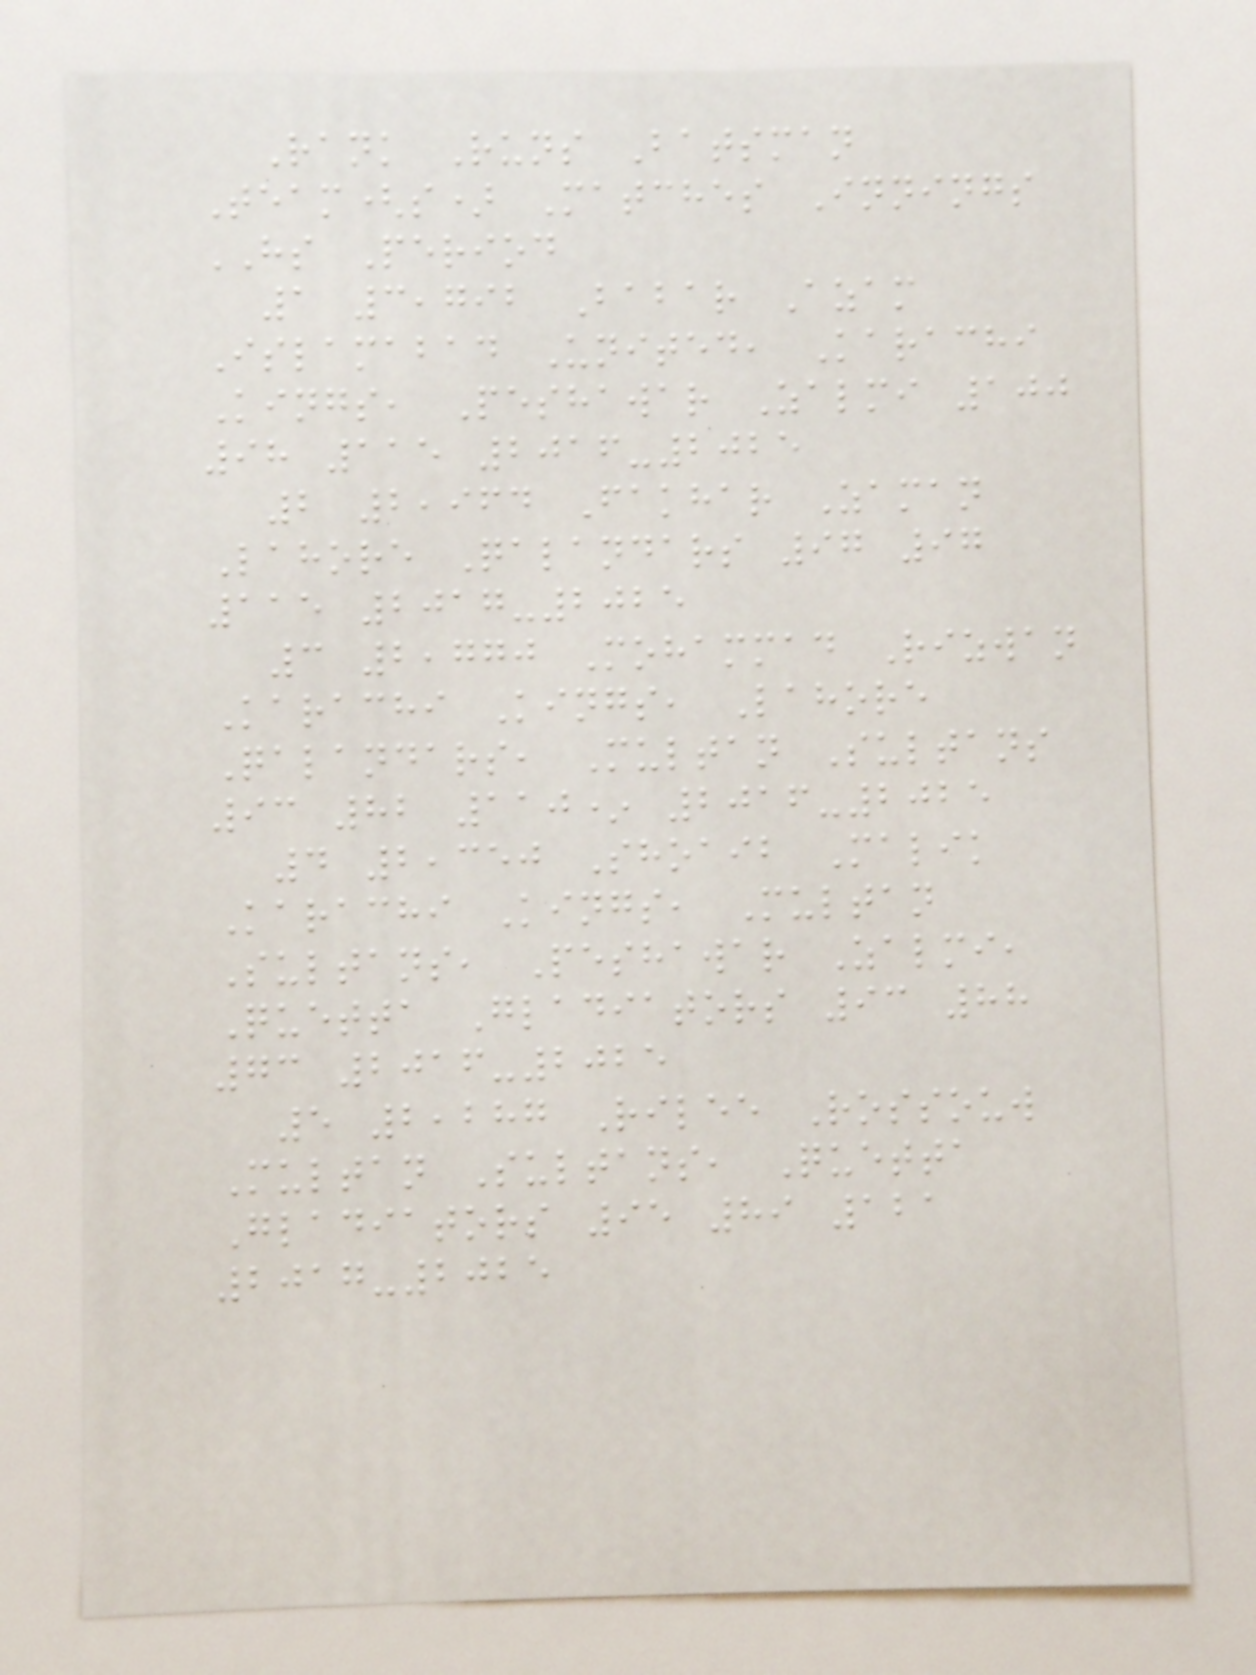Rank Runs Batsman
Team(s) Matches Innings
HS Period
1 3,792 Babar Azam
Islamabad United, Karachi
Kings, Peshawar Zalmi 100
98 115 2016-2025
2 2,964 Fakhar Zaman
Lahore Qalandars 97 97
115 2017-2025
3 2,770 Mohammad Rizwan
Karachi Kings, Lahore
Qalandars, Multan Sultans
93 82 110* 2016-2025
4 2,350 Shoaib Malik
Karachi Kings, Multan
Sultans, Peshawar Zalmi,
Quetta Gladiators 93 88
73 2016-2025
5 2,287 Rilee Rossouw
Multan Sultans, Quetta
Gladiators 95 89 121
2017-2025
